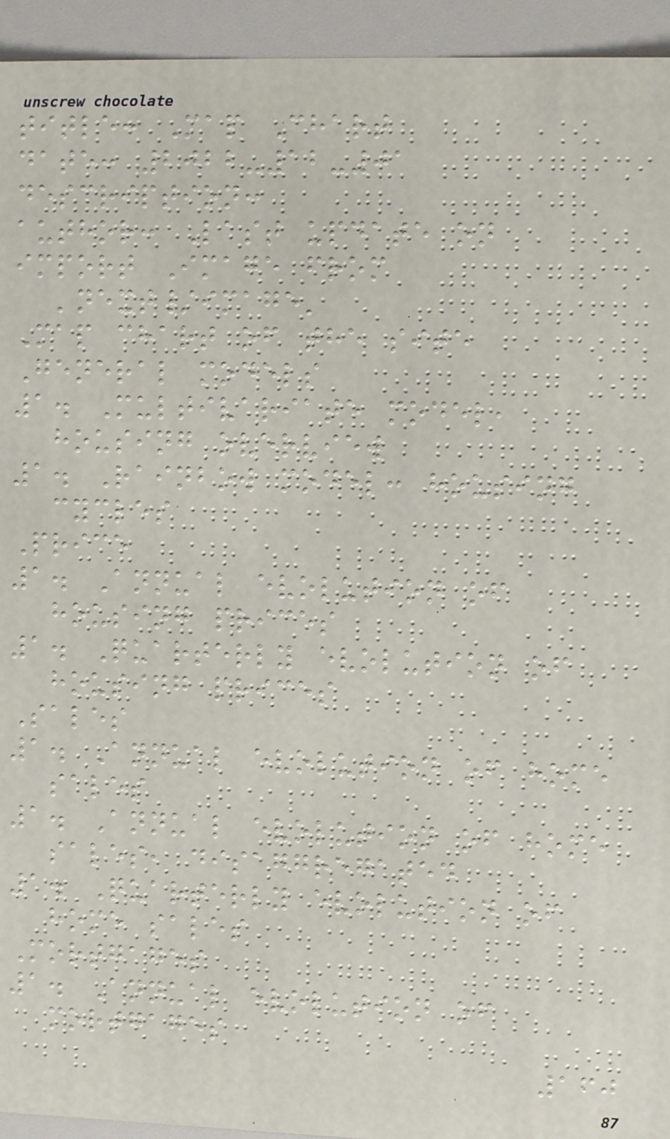title: Map Chart
date: 2022-12-01
description:
author: Last update on
import Image from
'next/image'
Map chart of the site
General models
1. Multivariate model,
housing overview
1. Rainbow model: housing
cycles
Price
1. Annual evolution of
housing prices
1. Quarterly evolution of
housing prices
Sales
1. Annual evolution of home
sales
1. Annual evolution of home
sales, disaggregated
1. Quarterly evolution of
home sales
Mortgages
1. Annual evolution of
mortgages
160
